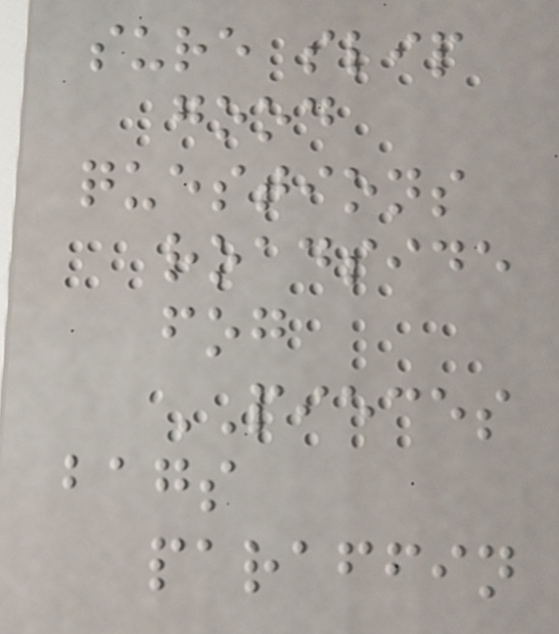sure slip
good
questions
roadside
fog
PIECES
bags
paraffin
